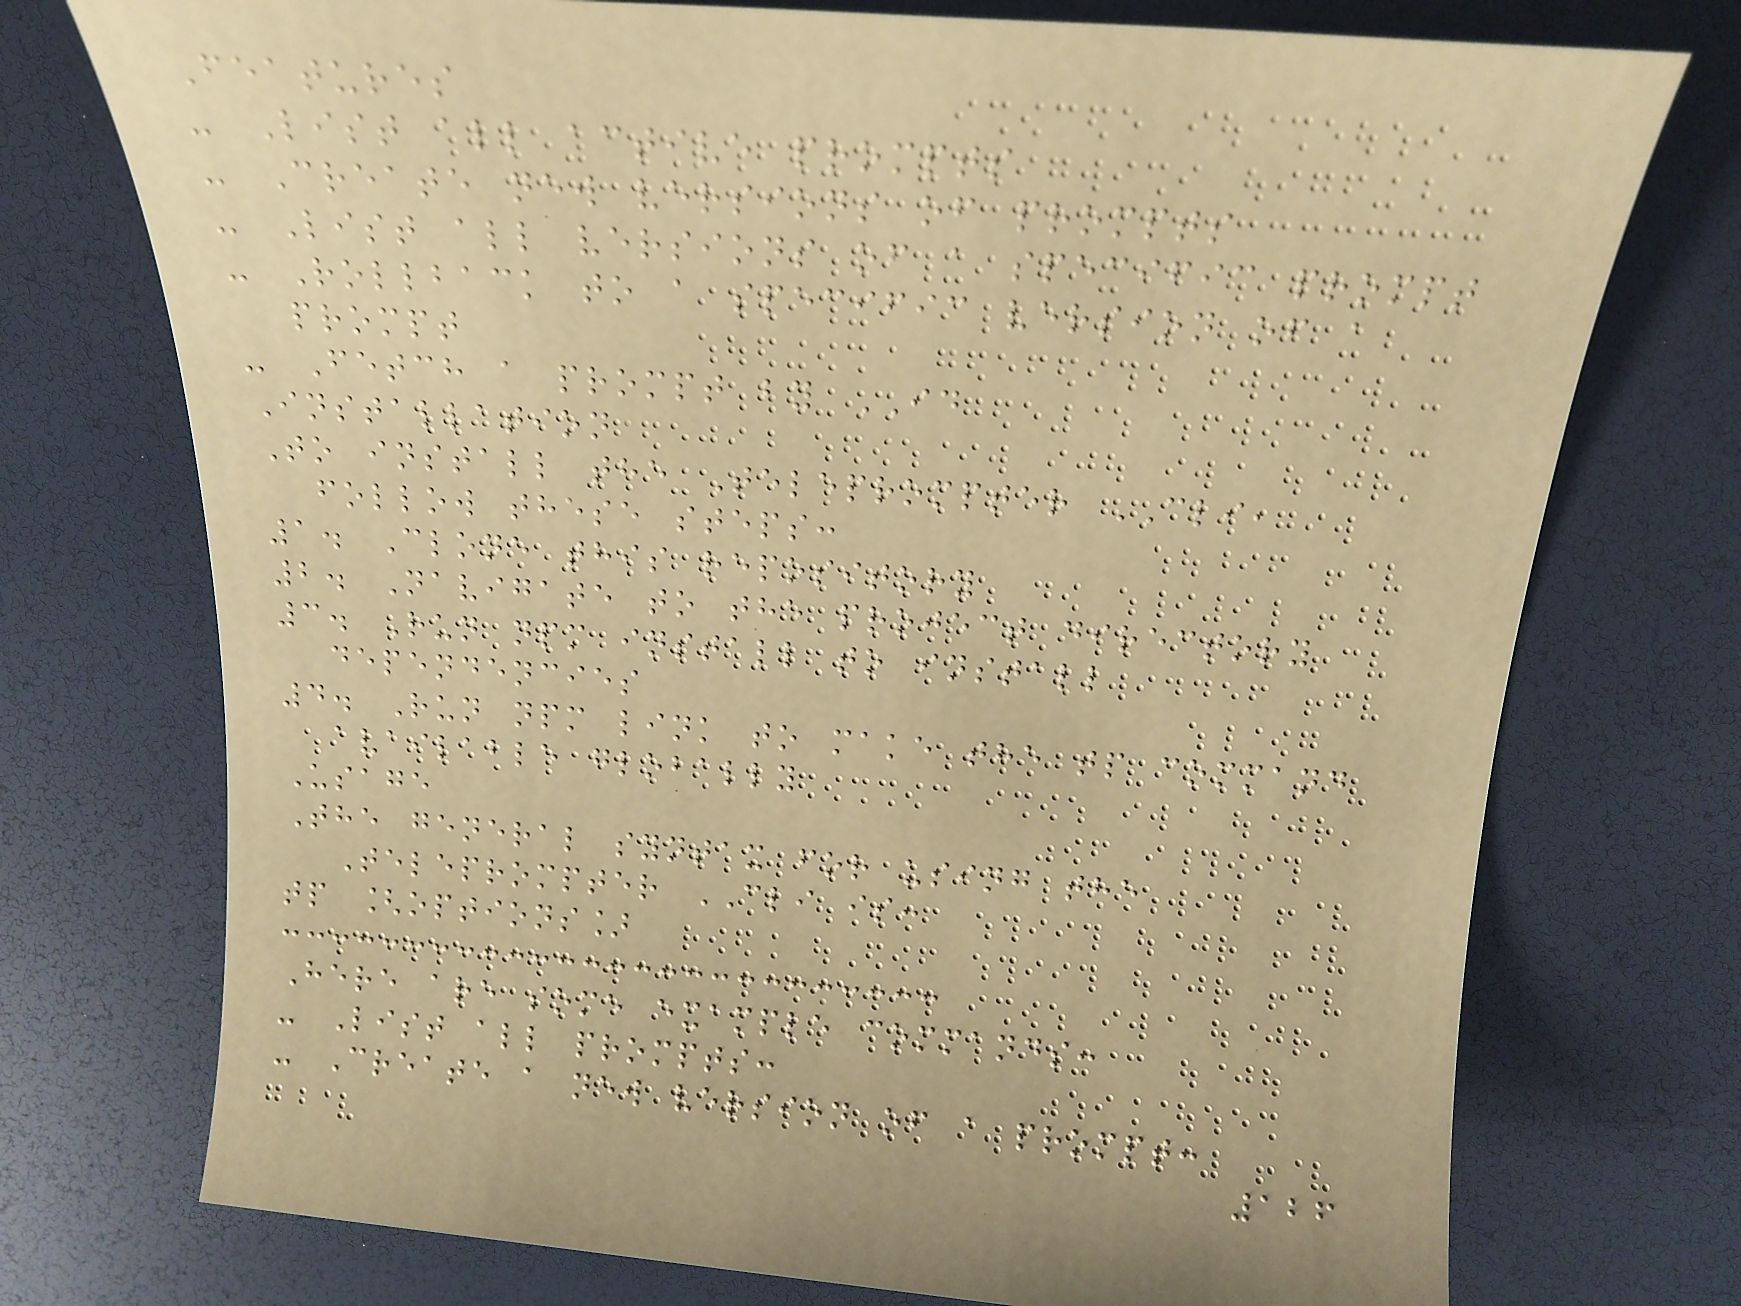Features
- List all active prompts
- Create new versions of prompts
- List all versions of a specific prompt
- Rollback to a specific version of a
prompt
- Fetch a prompt by ID
Installation
To install the Teleprompter CLI,
follow these steps:
1. Clone this repository
2. Navigate to the project directory
3. Run npm install to install
dependencies
4. Run npm link to make the tp command
available globally
Usage
The general syntax for using the
Teleprompter CLI is:
tp [options]
Here are some example commands:
- List all prompts:
- Create a new version of a prompt:
126
